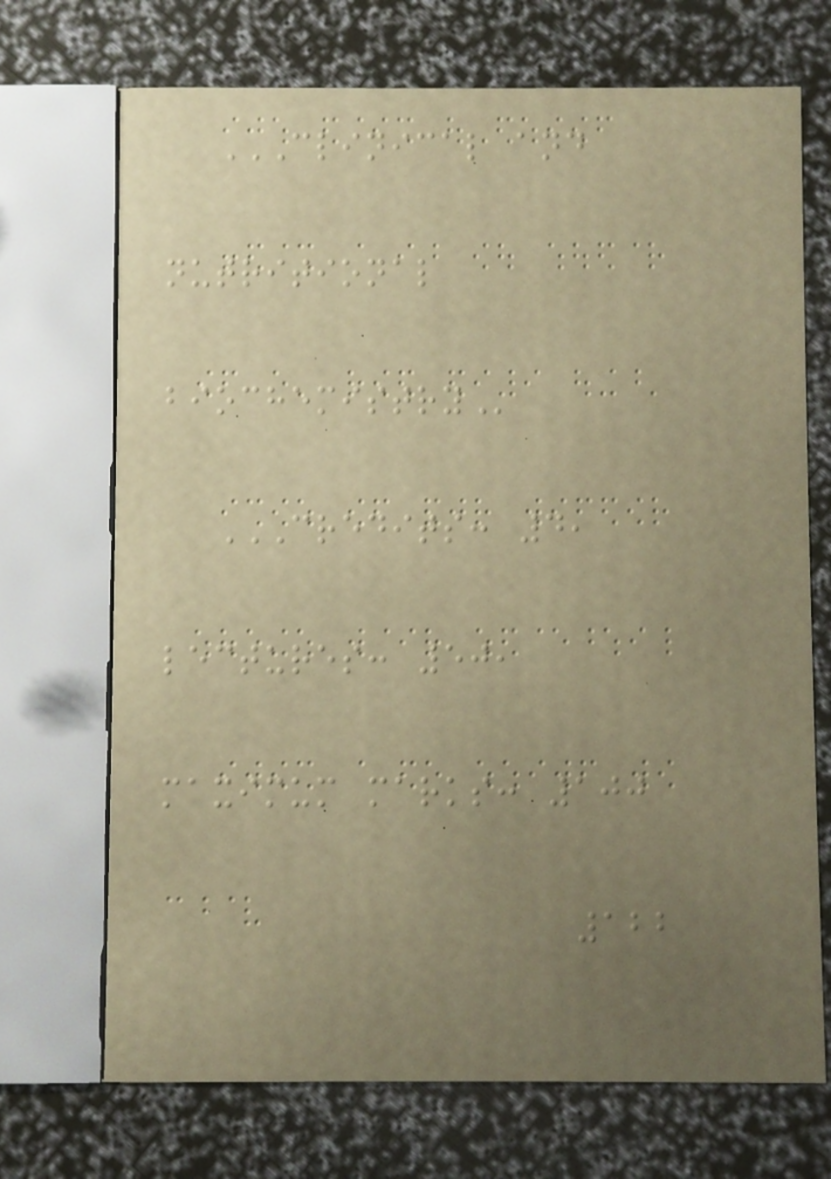CLINICAL AND
NUTRITIONAL
BIOCHEMISTRY
CREDITS: 4,
LECTURES: 50,
MAXIMUM MARKS: 100
122
